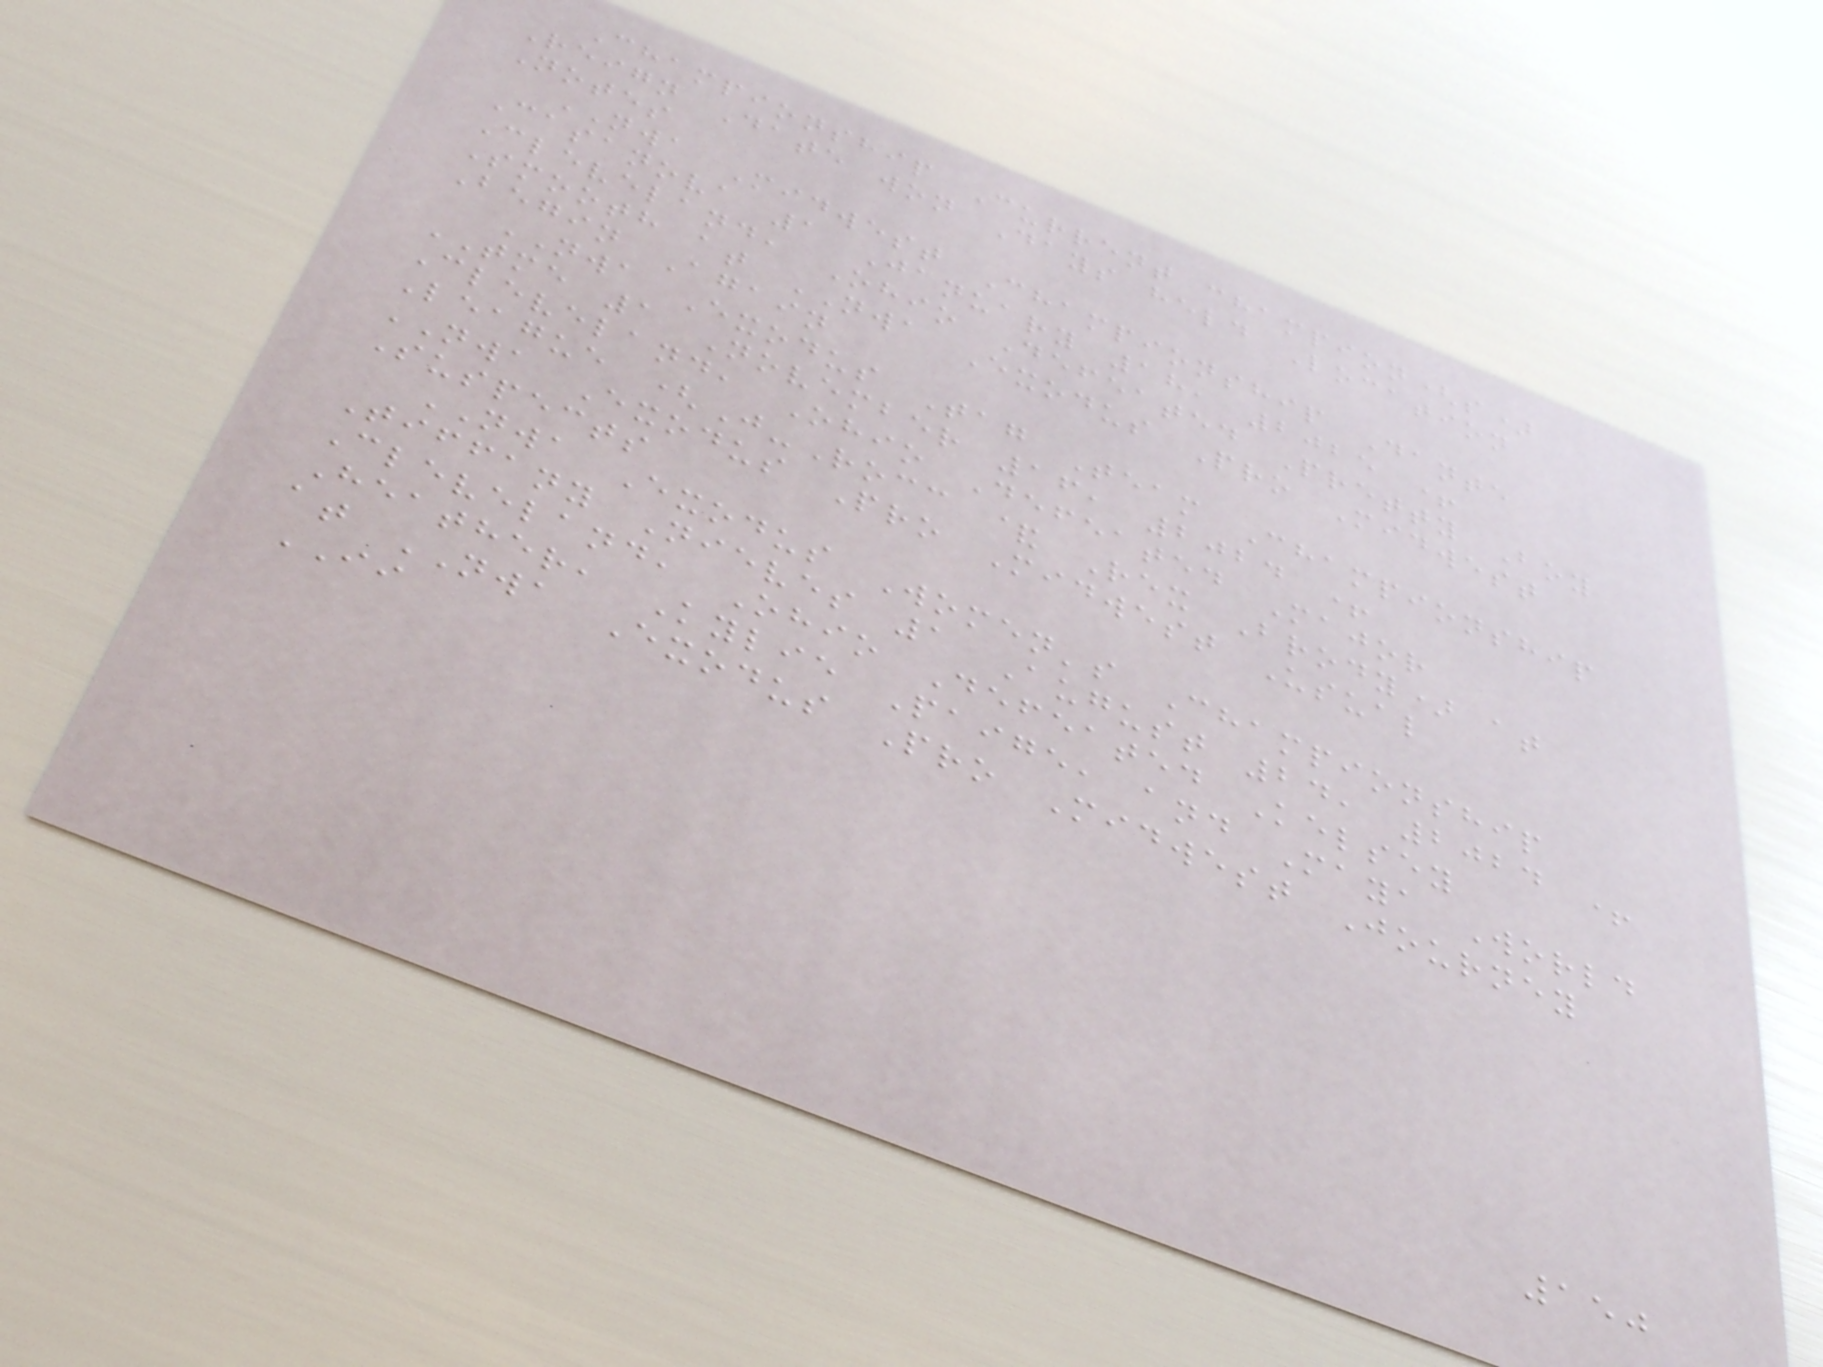Championship Current champion(s)
Reign Date won Days held Location
Notes
NWA Midwest Championship Dante
Casanova 1 January 18, 2025 +
Cleveland, Ohio Defeated Pretty Boy
Smooth at NWA Exodus Pro Midwest
Begin Again
NWA Exodus Tag Team Championship
TME 1 November 16, 2024 +
Cleveland, Ohio Defeated Major
League (J-Rocc & Rex Brody) at
NWA Exodus Pro Midwest Usual
Suspects
NWA Exodus Women's Championship
Tiffany Nieves 1 August 24, 2024 +
Cleveland, Ohio Defeated Kelsey
Heather, Kylie Paige, and Maya World
at NWA Exodus Pro Midwest Journey
II
150
